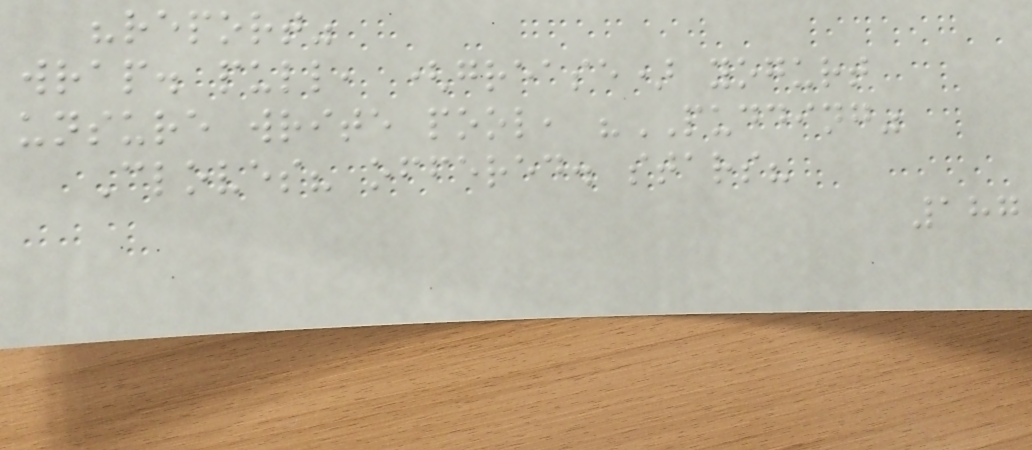"report"
wrap. pull, (grease) yogurt
unsure write pool, "PUDDING"
Cloves? offered. stars?
187
